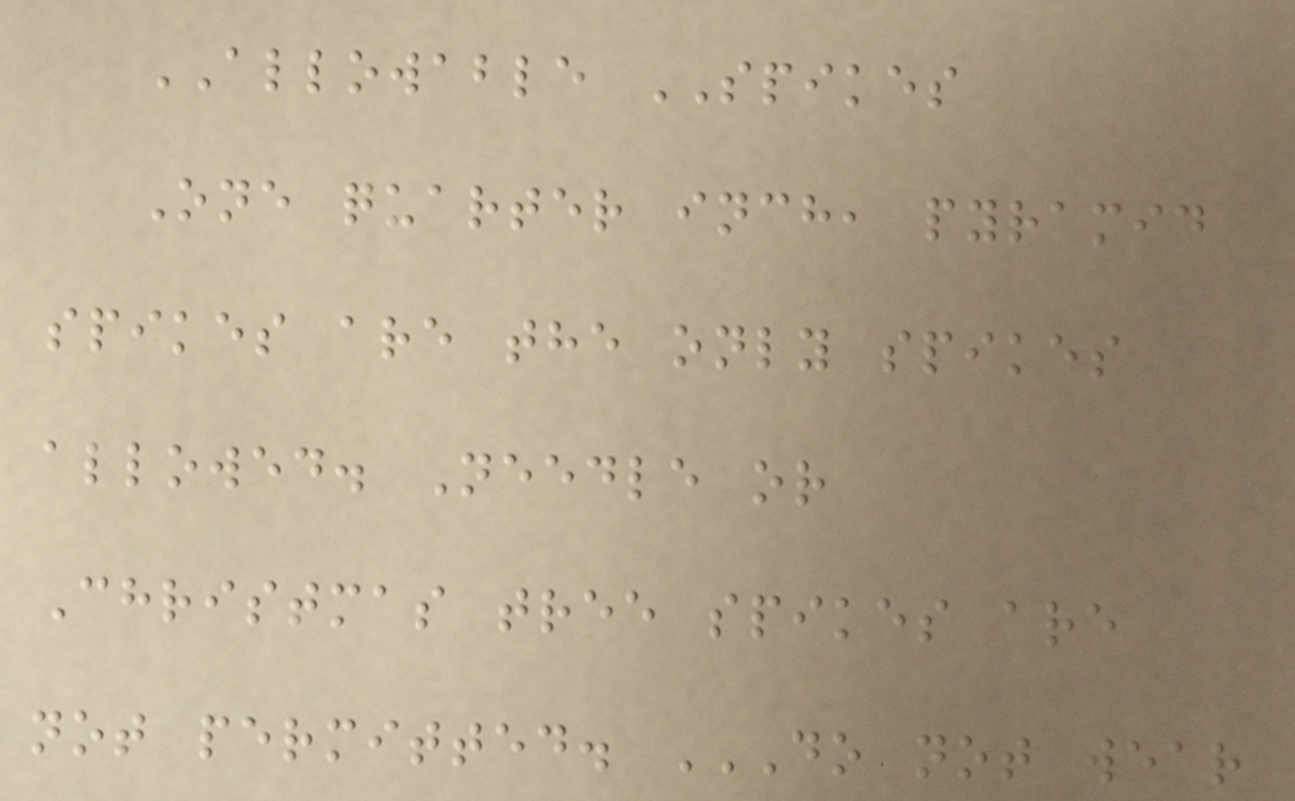ALLOWABLE SPIKES
One quarter inch, pyramid
spikes are the only spikes
allowed. Needle or
Christmas tree spikes are
not permitted. DO NOT WEAR
